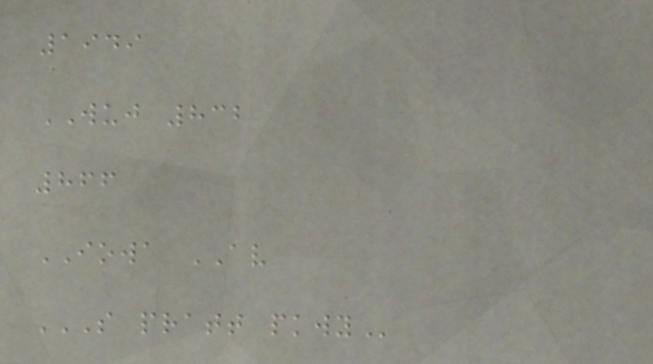1949
WUJ 832
866
IOWA AV
S PRATT PKWY
